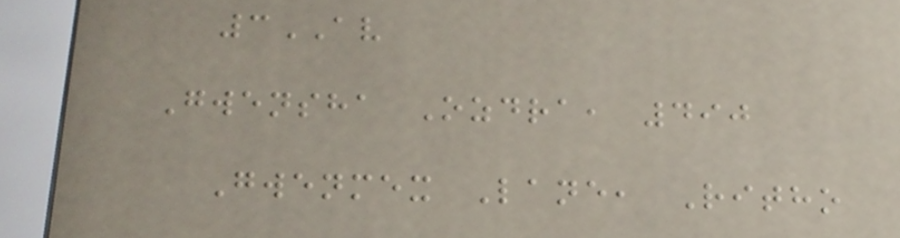3AV
Gwensha Ozdra, 490
Gwenmex Lane, Ritho
